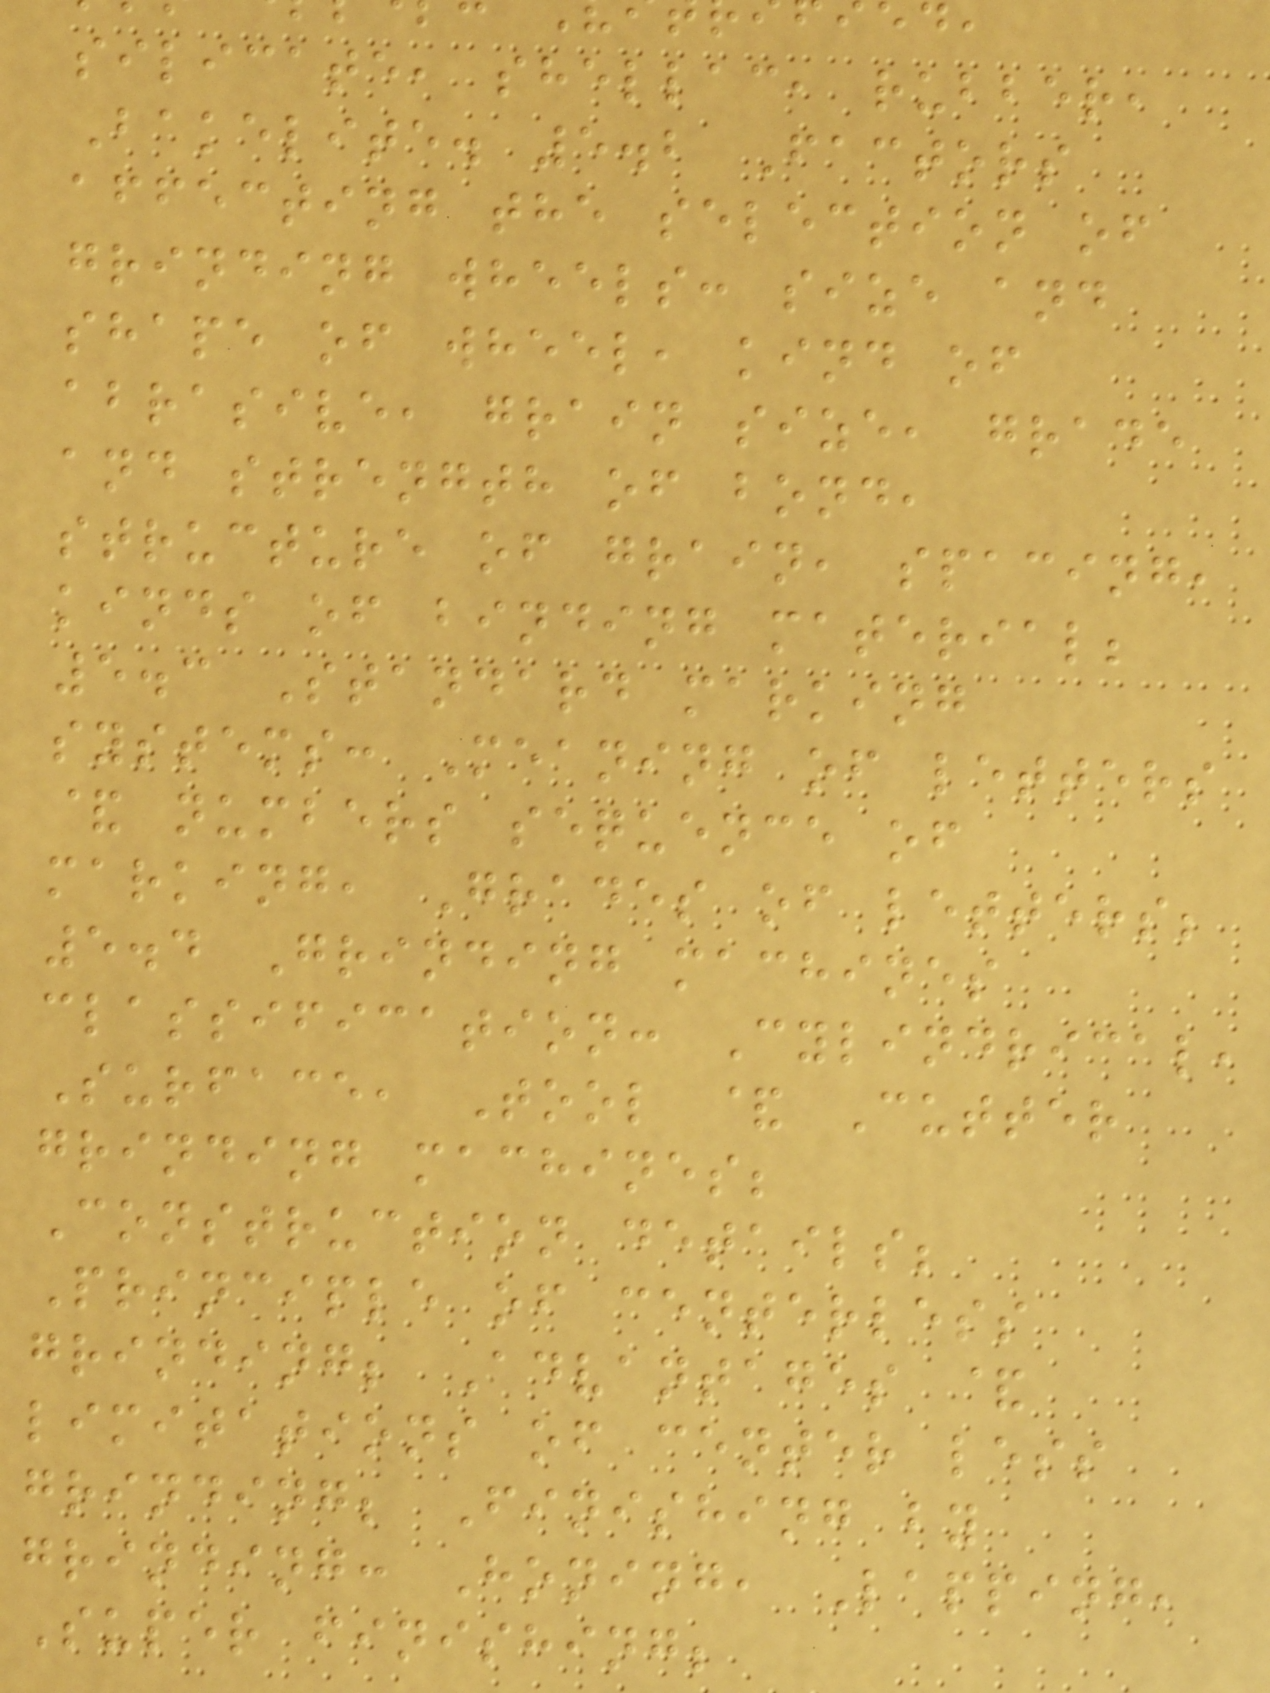silicate, shellac, rubber,
Bakelite. 5.2 Factors
affecting the selection of
grinding wheels: size and
shape of wheel, kind of
abrasive, grain size, grade
and strength of bond,
structure of grain, spacing,
kinds of binding material;
5.3 Standard marking
systems: Meaning of letters
& numbers sequence of
marking, Grades of letters;
5.4 Grinding machines
classification: Cylindrical,
Surface, Tool & Cutter
grinding machines;
Construction details;
Principle of centerless
grinding; Advantages &
limitations of center less
grinding; Finishing by
grinding: Honing, Lapping,
Super finishing;
